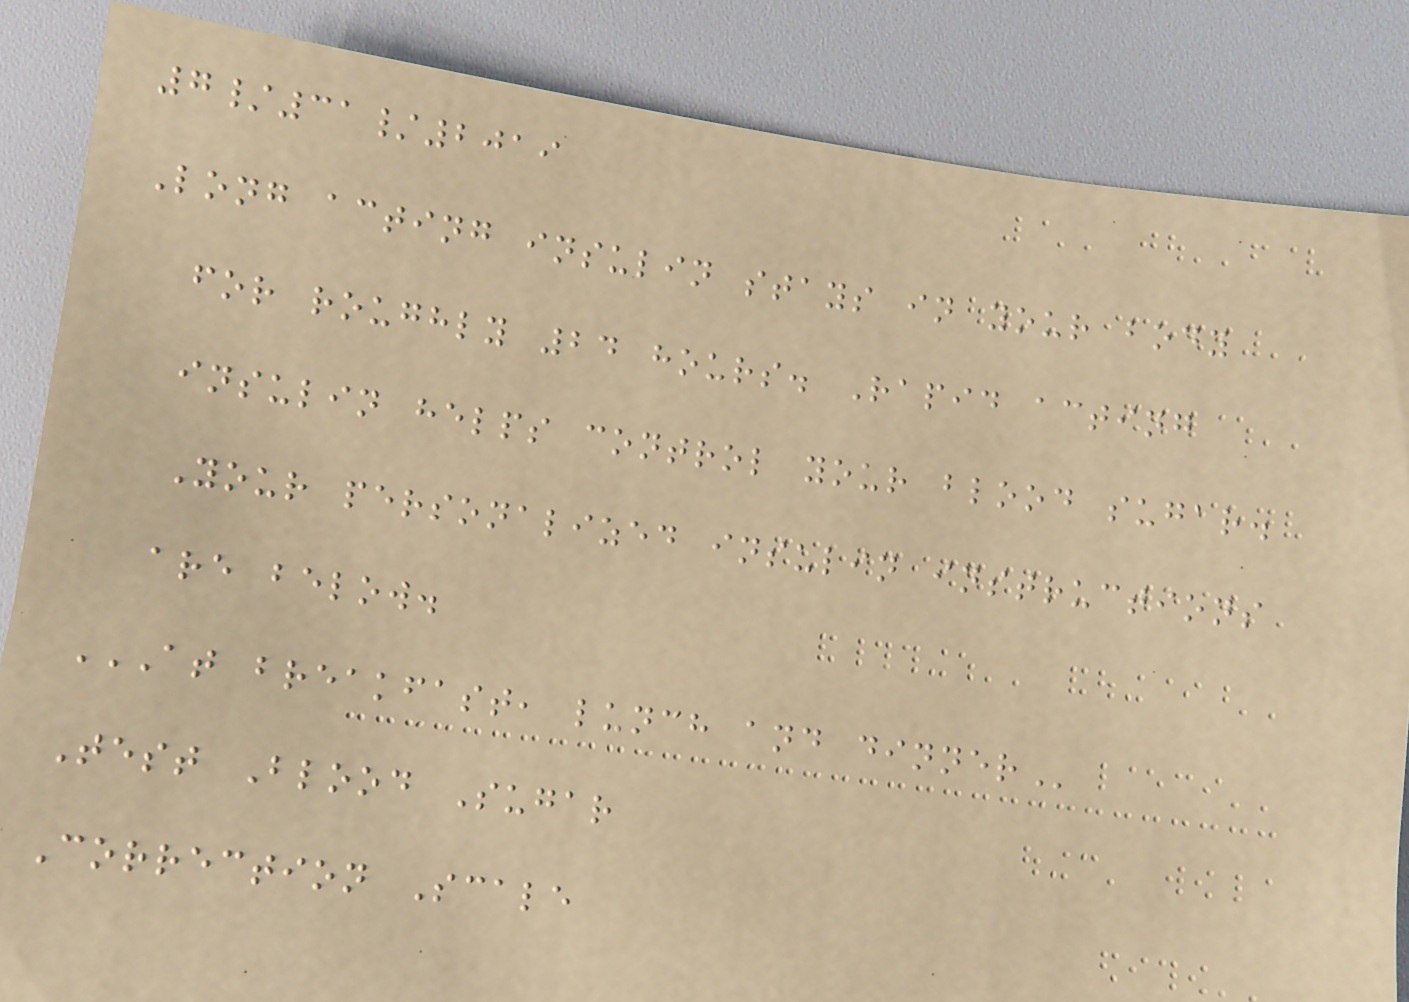7/31/2019
Long acting insulin stays in your body
for roughly 24 hours. Rapid acting
insulin helps control your blood sugar.
Your personalized insulin instructions
are below.
AT BREAKFAST, LUNCH AND DINNER
Test Blood Sugar
Correction Scale
